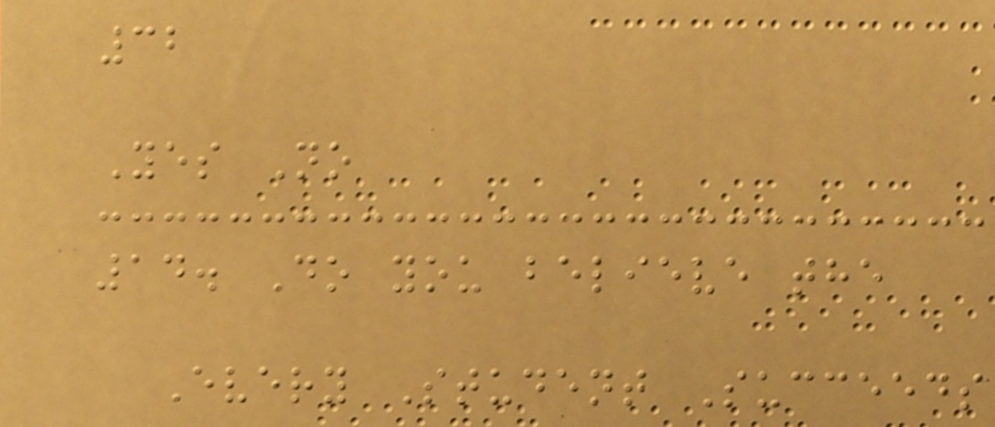32
Yes No
14. Do you believe the
Every Student Succeeds
